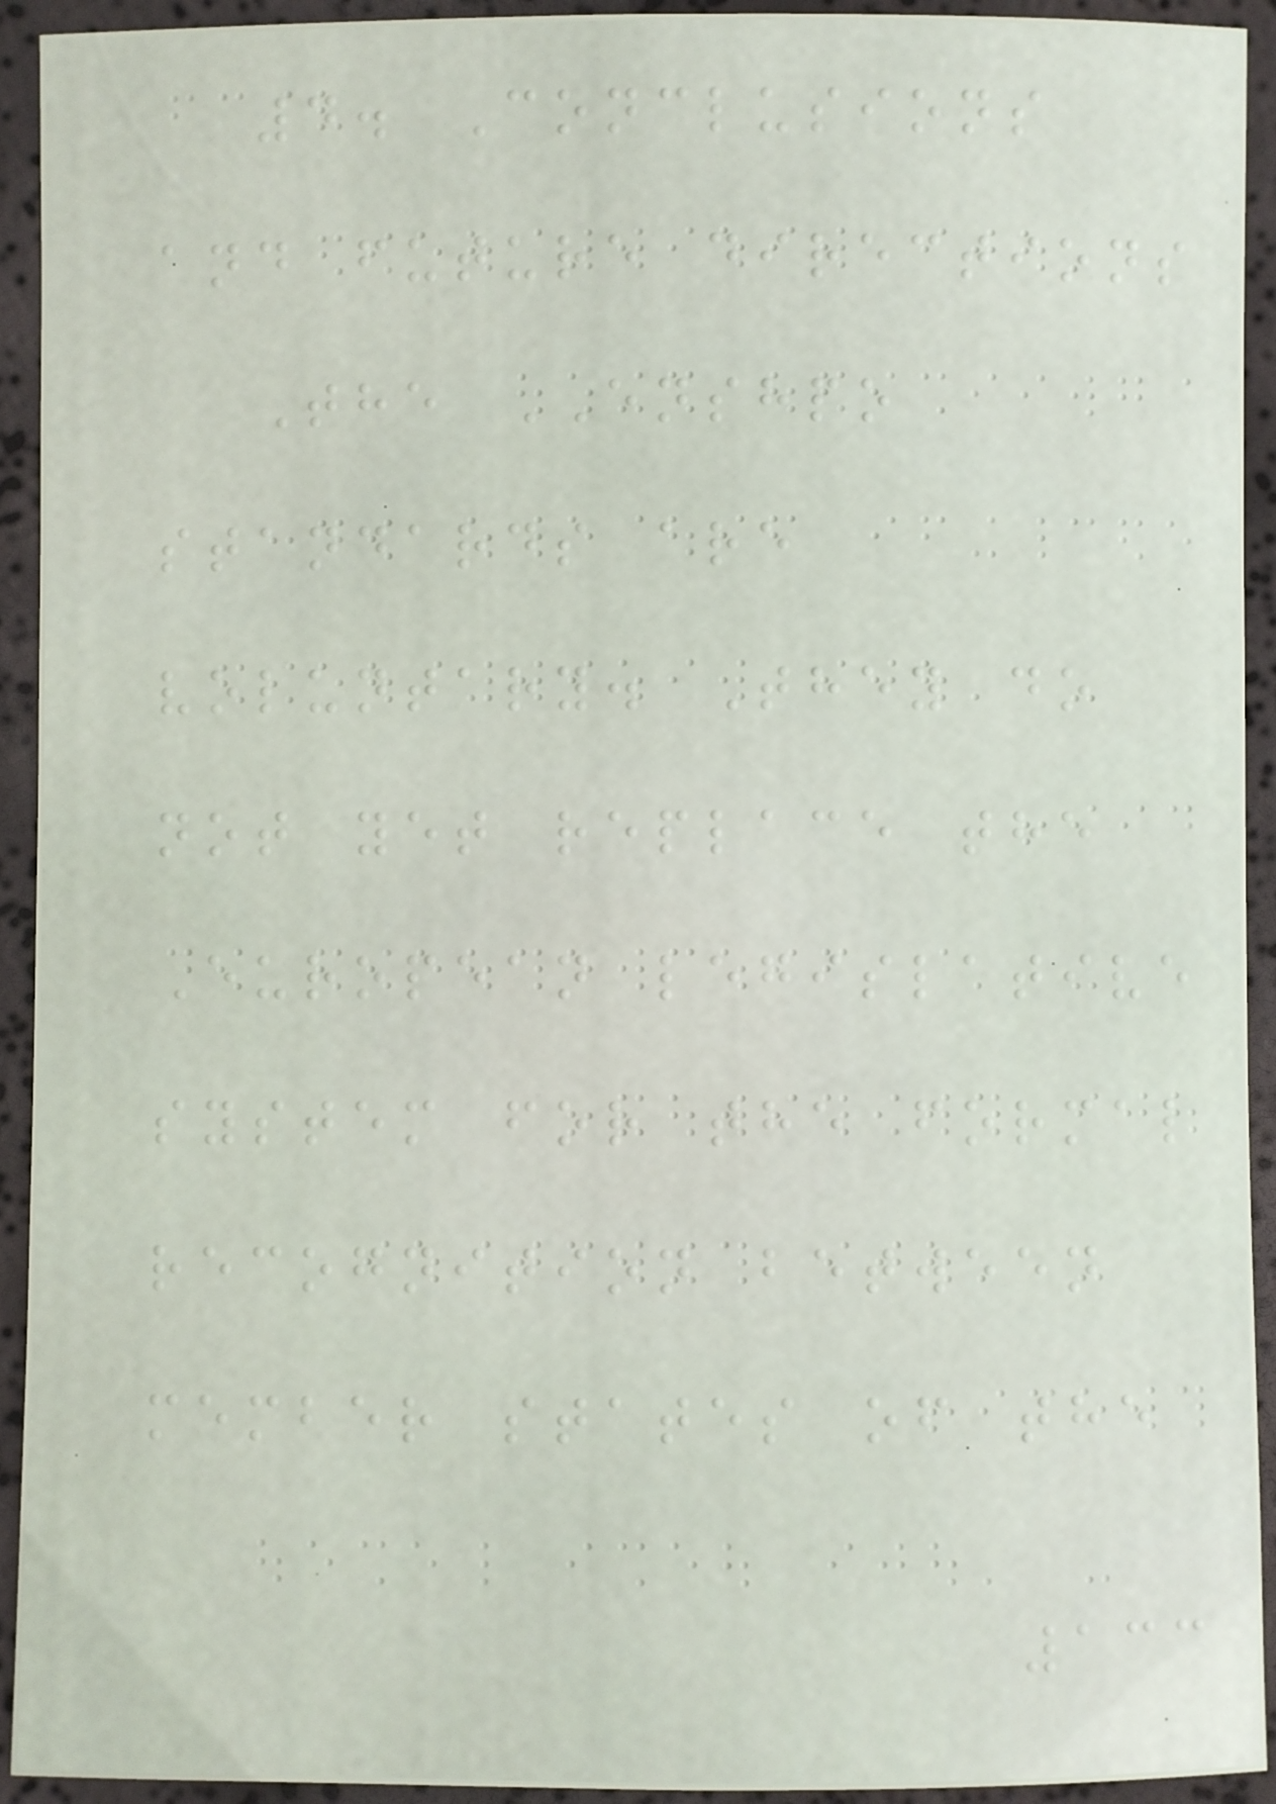4. Conclusions
and future directions
The ENSHPO
standards are
voluntary. They do
not yet replace the
European legislative
system for the formal
recognition between
member states of the
133
